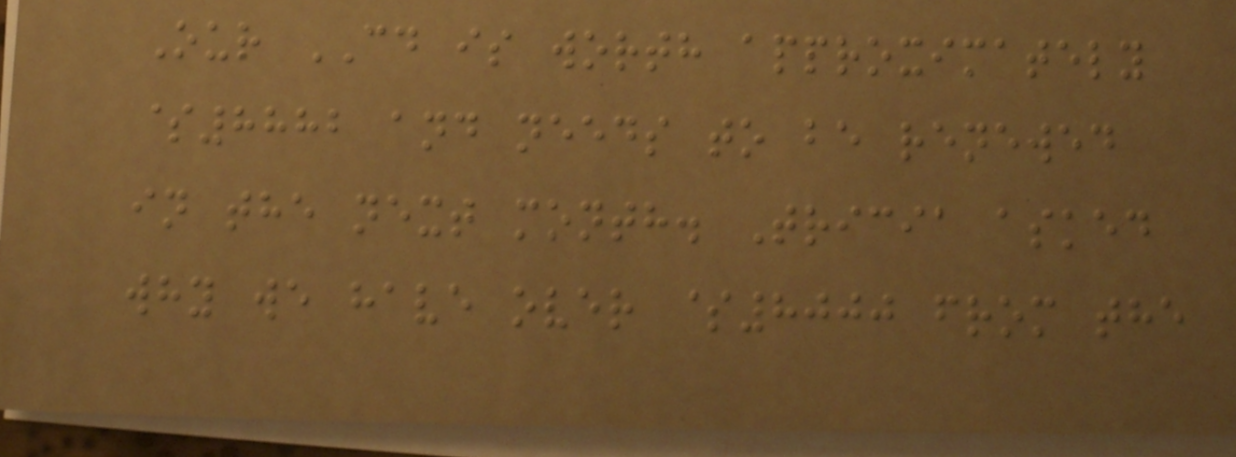Our CD is worth approximately
$8882 and needs to be renewed
in the next month. Tricia asked
why we have over $8000 from the
